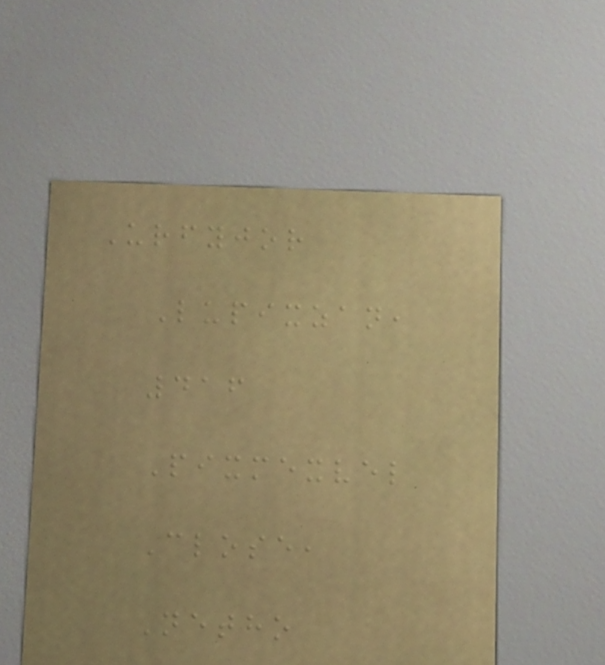Urfyjor
Lupixzan,
416
Pixmexvel
Close,
Netho
